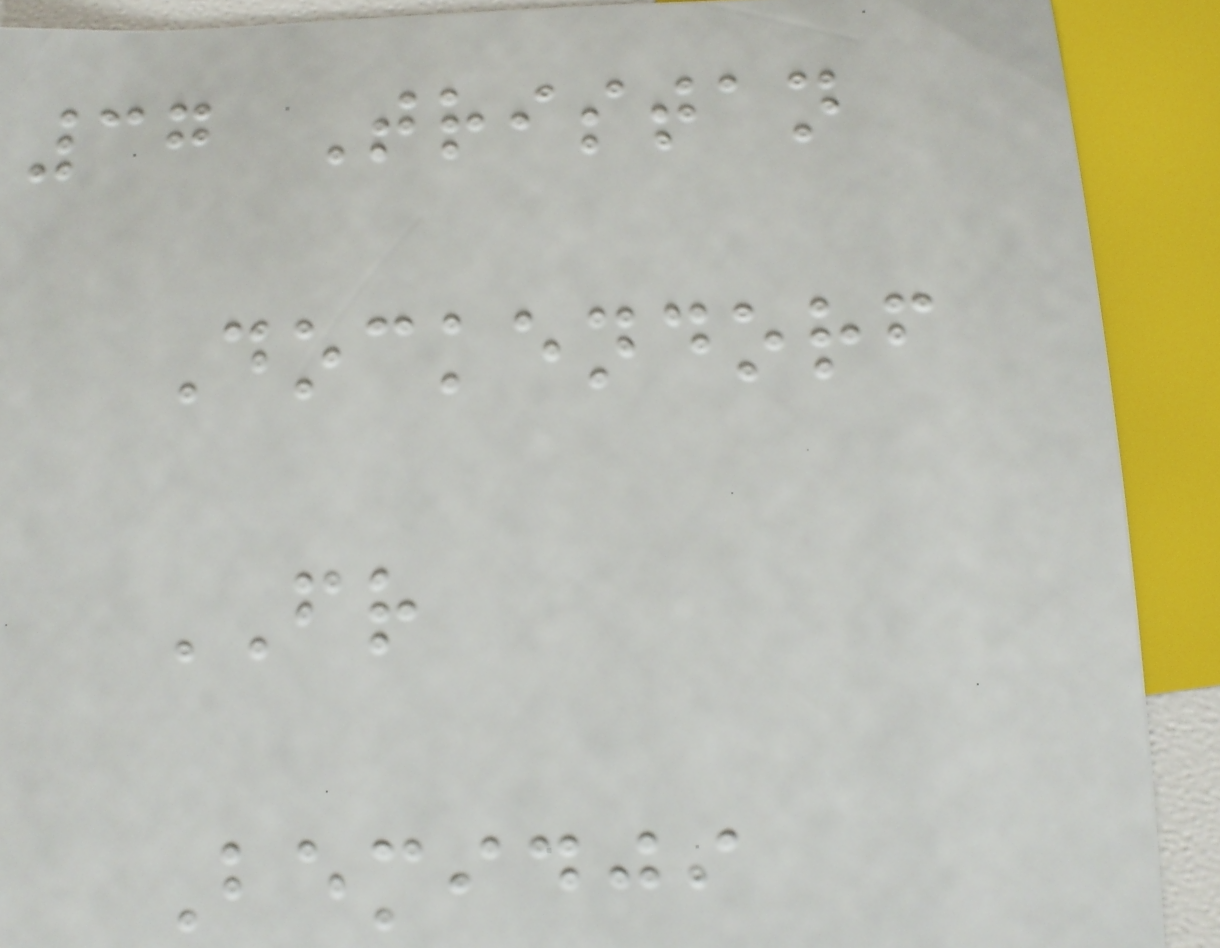37 Tristan
Dockendorf
FR
Bemidji
